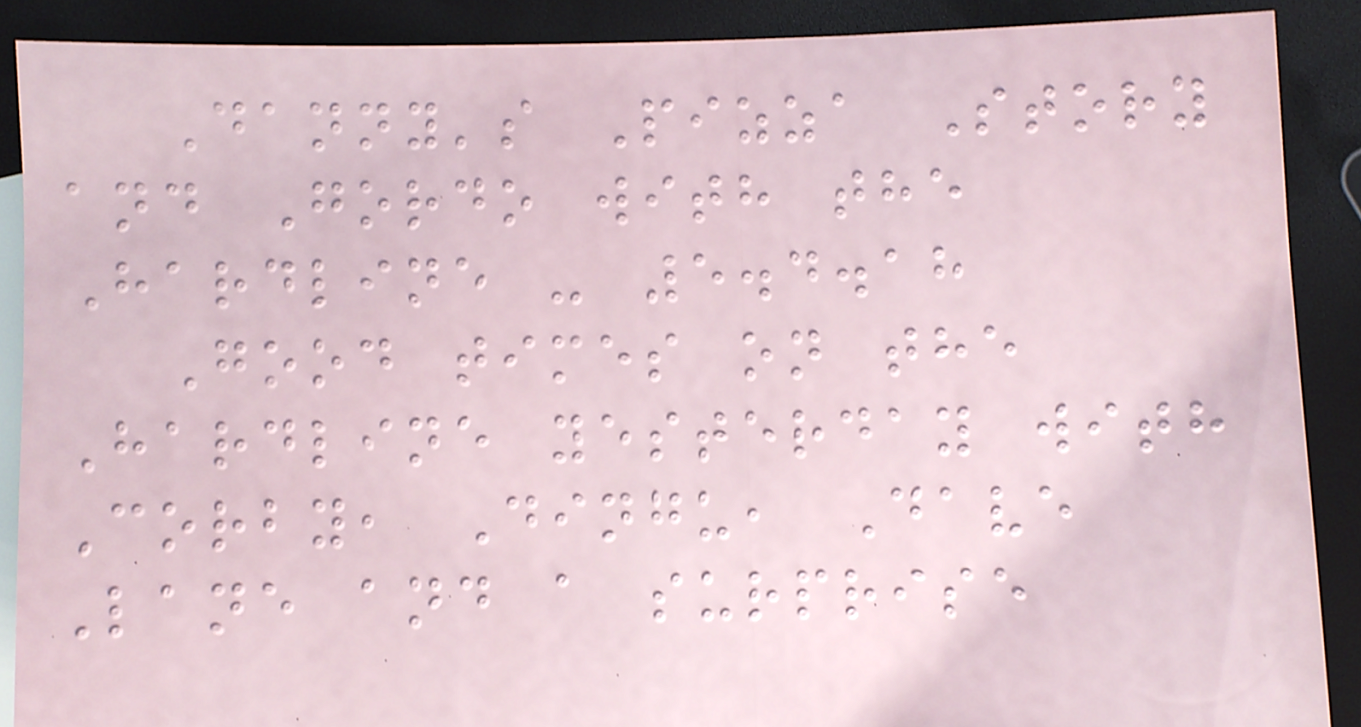Danny's Pizza Story
and Gordo with the
Hardline - 5.4.18
Good times on the
Hardline yesterday with
Corby, Dingu, Dave
Lane and a surprise
